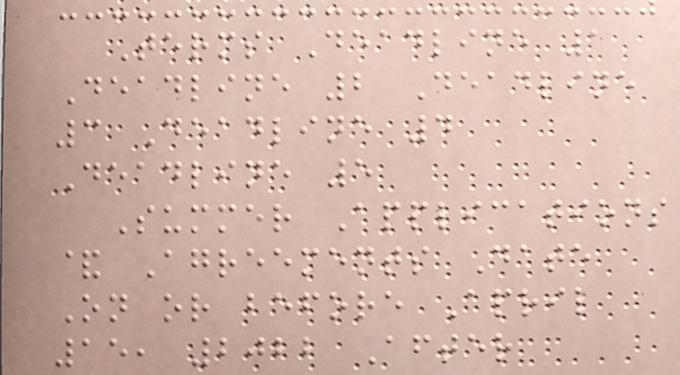Terms Deadline 1
Deadline 2 Deadline
3 Deadline 4
Deadline 5
Summer Applications
& Agreements Date
On or before April
15, 2022 After
